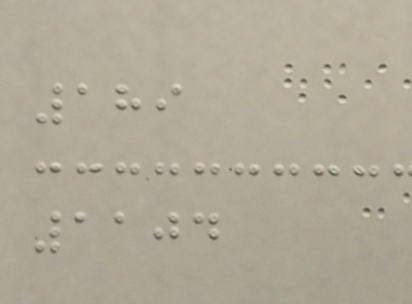189
1104
